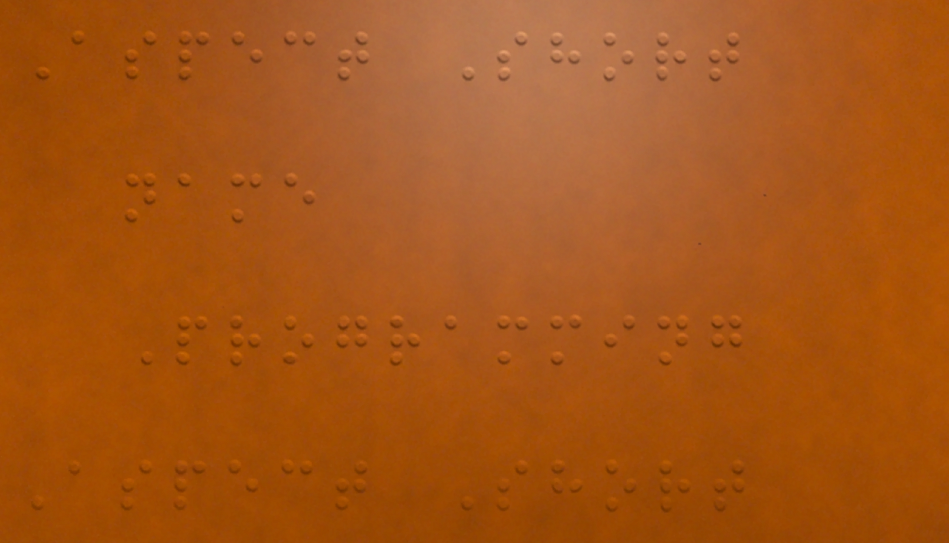Aspect Short
name
Programming
Aspect Short
